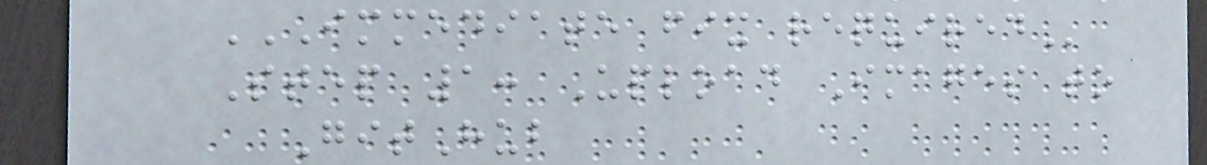IMMEDIATE FIX REQUIRED
Step 1: Upload Images to
GitHub
